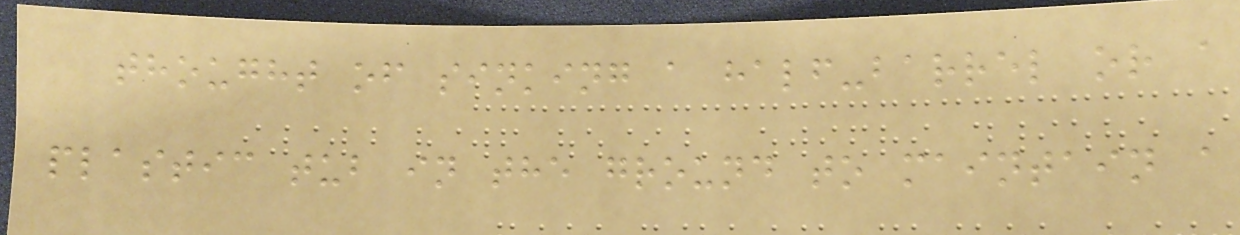thought of sinking a half-barrel or a
plastic tub in the ground to maintain a
